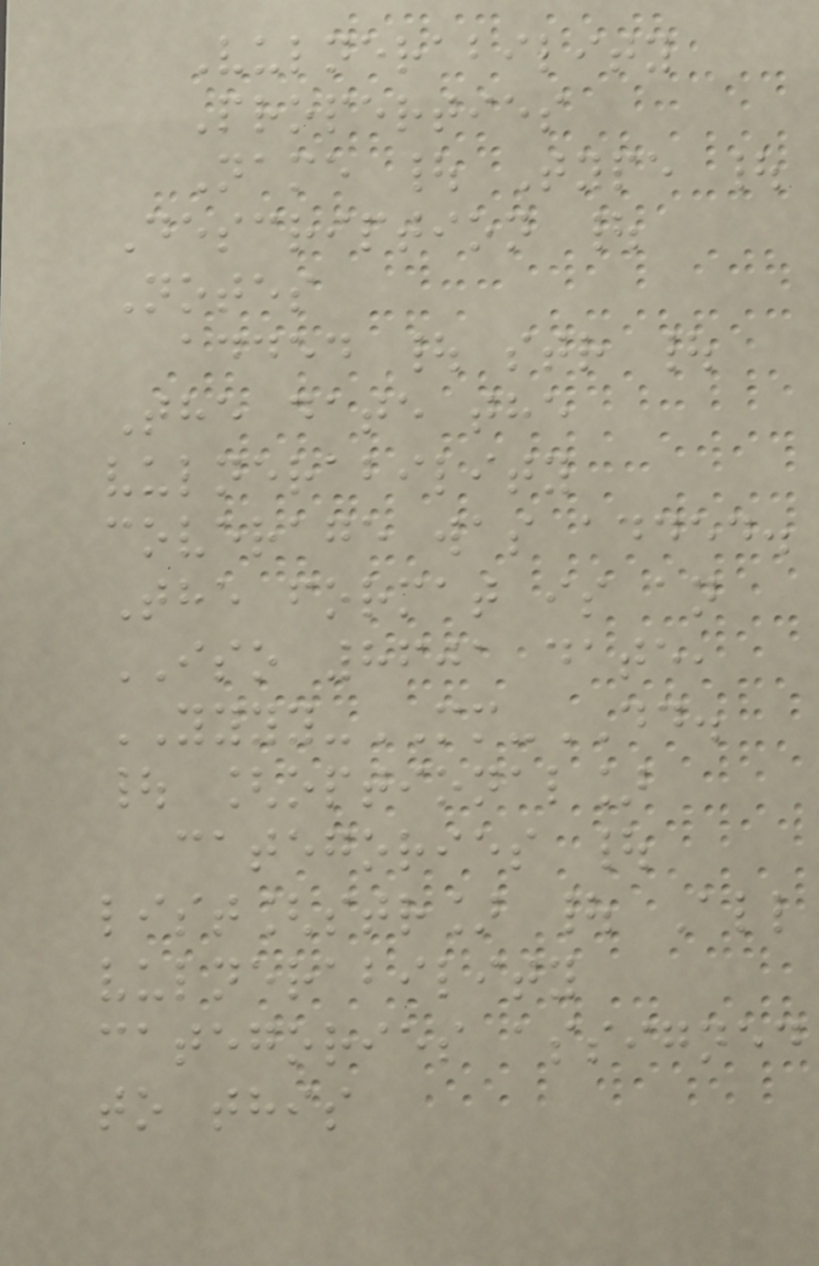Vulnerability
Properties
Name | Type |
Description |
Notes
added | str |
The date the
vulnerability
coverage was added.
The format is an
ISO 8601 date,
YYYY-MM-DD.
| [optional]
categories |
list[str] | All
vulnerability
categories assigned
to this
